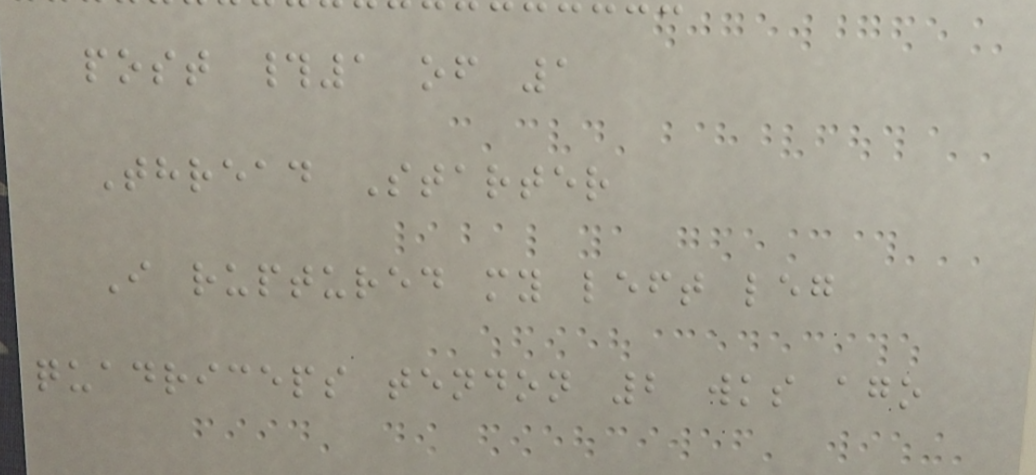post #1 of 1
Thread Starter
I ruptured my left leg
quadriceps tendon 2 wks ago
